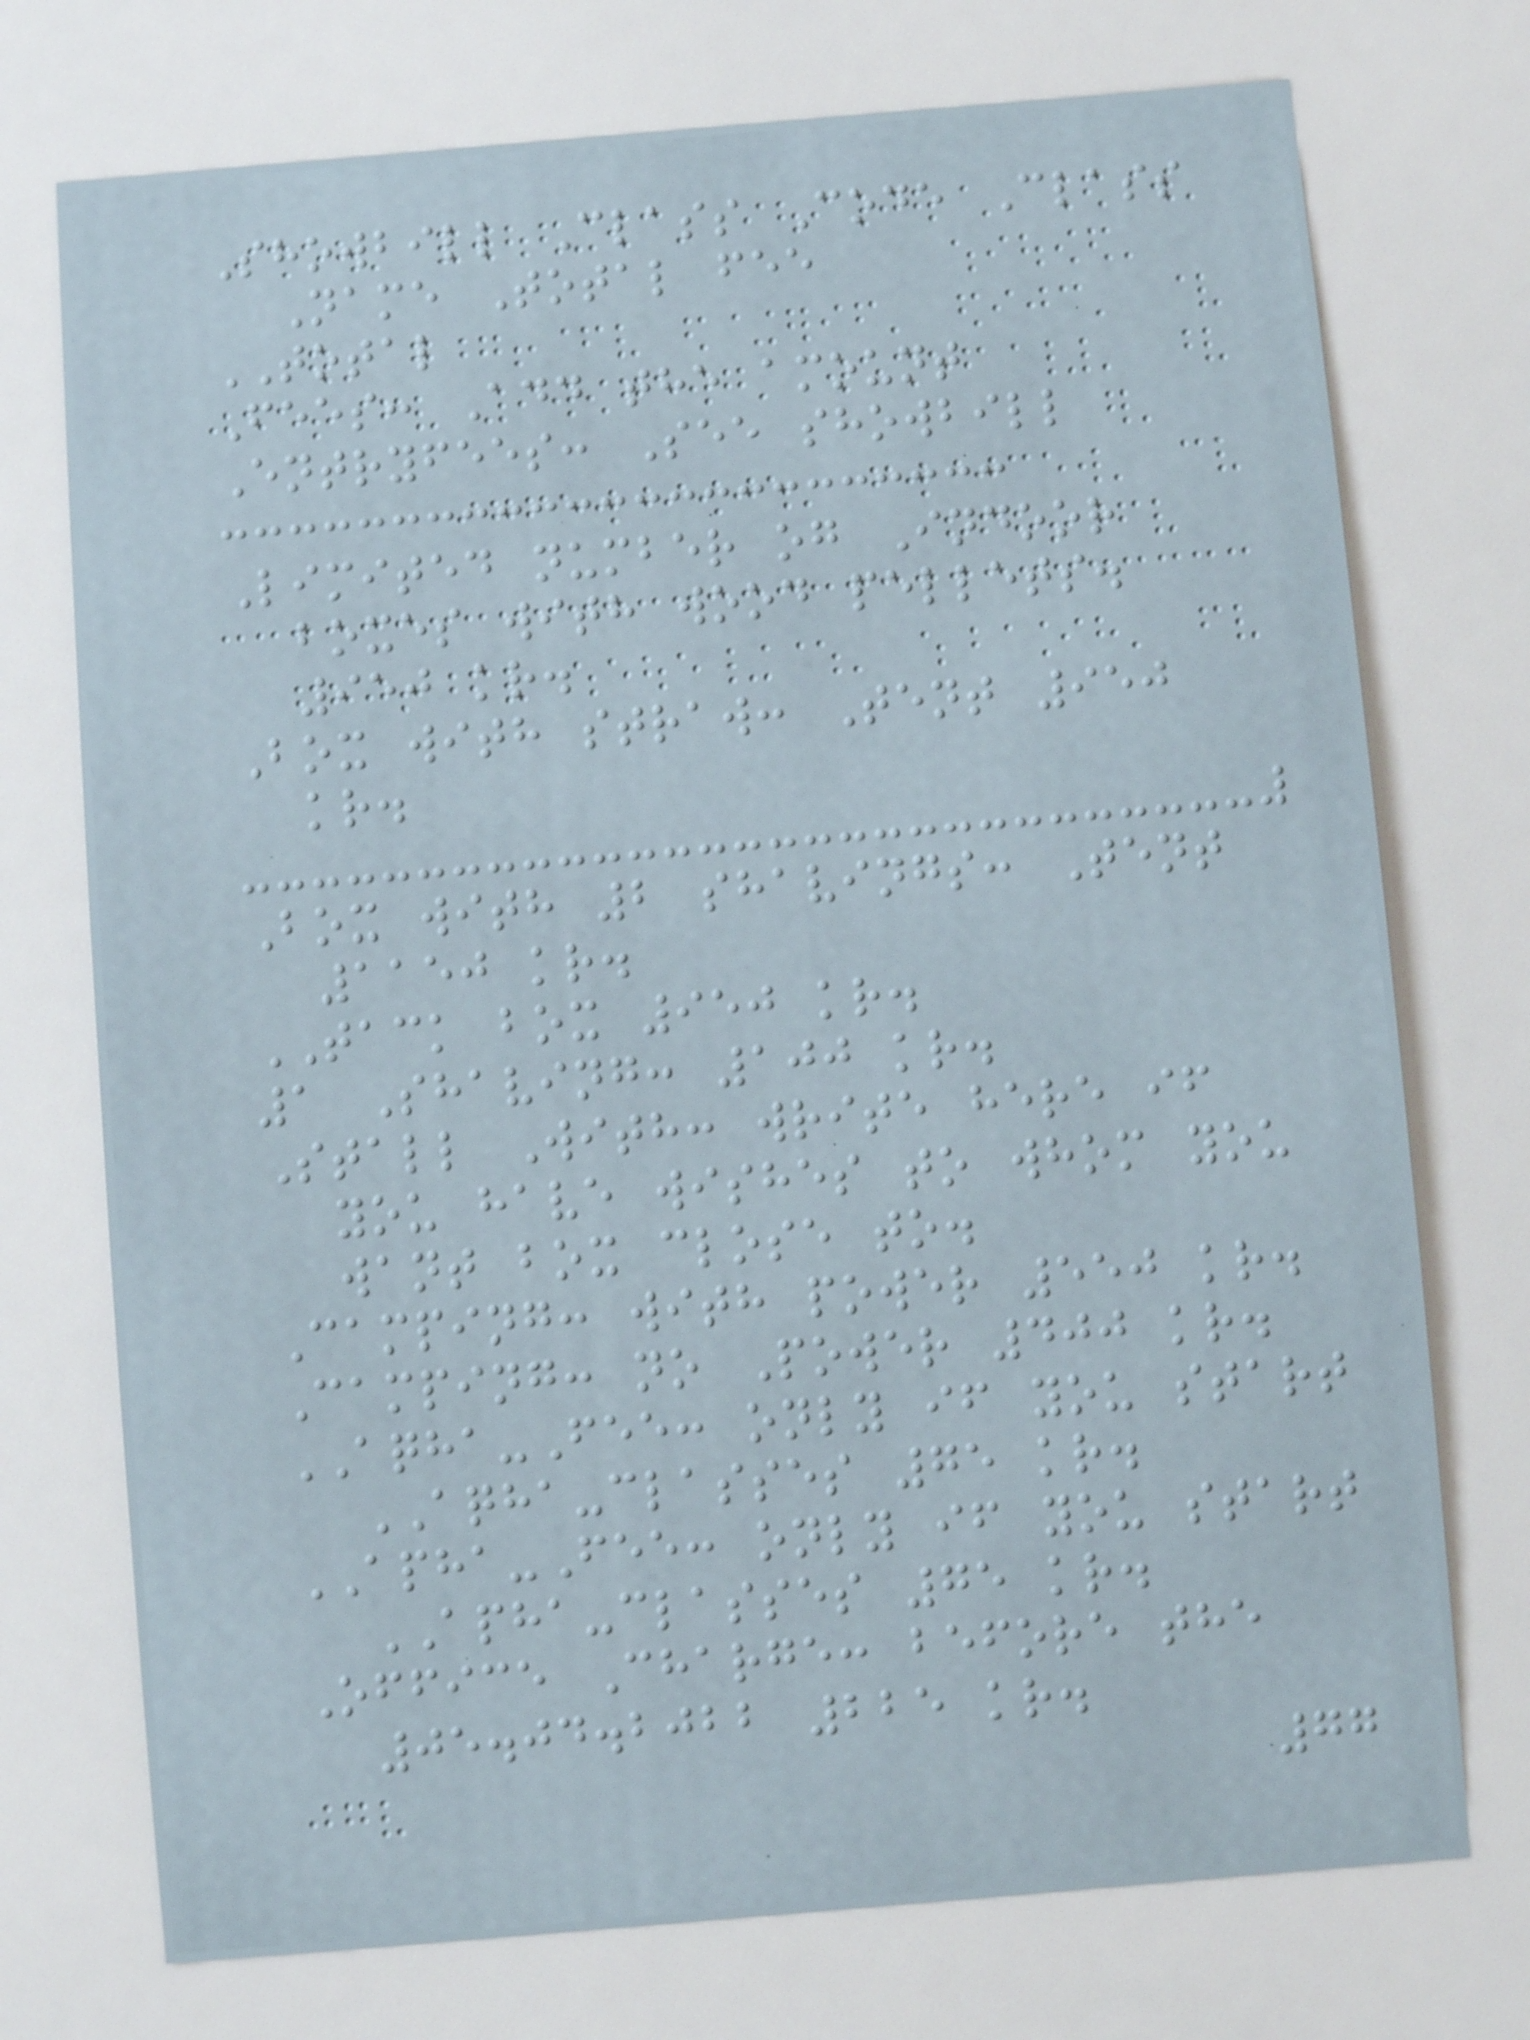Showbill Class Code Class
Name Total fee
TOTAL
Fees: Add the amount
Entryfees: See showbill
Limited number og Indoor
boxes with wood pellets.
950 kr.
Box with straw: Tent 950
kr.
Box with 2 shavings: Tent
1150 kr.
TACK box 950 kr.
1 Shaving: 100 kr.
Stall With: write here if
you have wishes to whom you
want box close to.
Camping: with power 550 kr.
Camping: no Power 400 kr.
AQHA-Fee: only if you start
AQHA-classes 75 kr.
APHA-Fee: only if you start
APHA-classes 75 kr.
Office Charge: before the
05.04.2022 225 kr.
77
